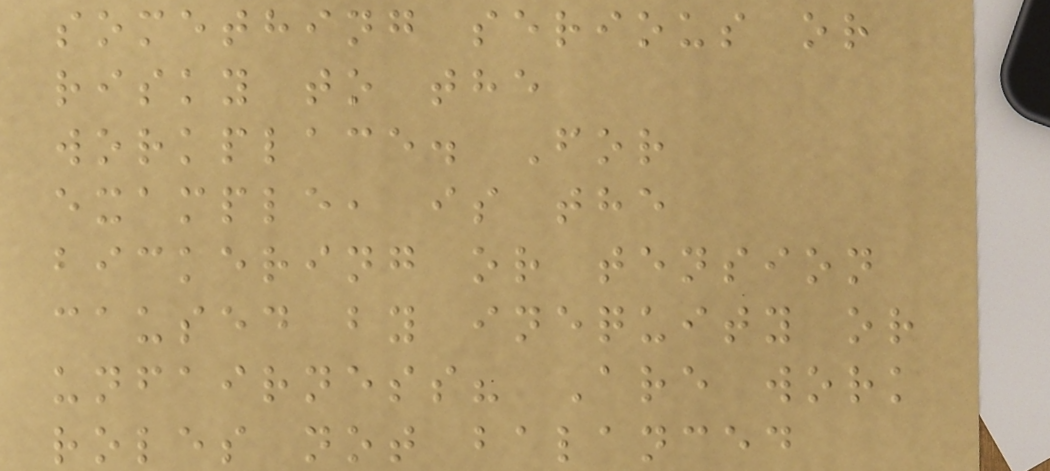something serious or
risky to the
workplace. For
example, is the
bickering or tension
caused by inequity or
unfairness? Are work
roles not balanced
